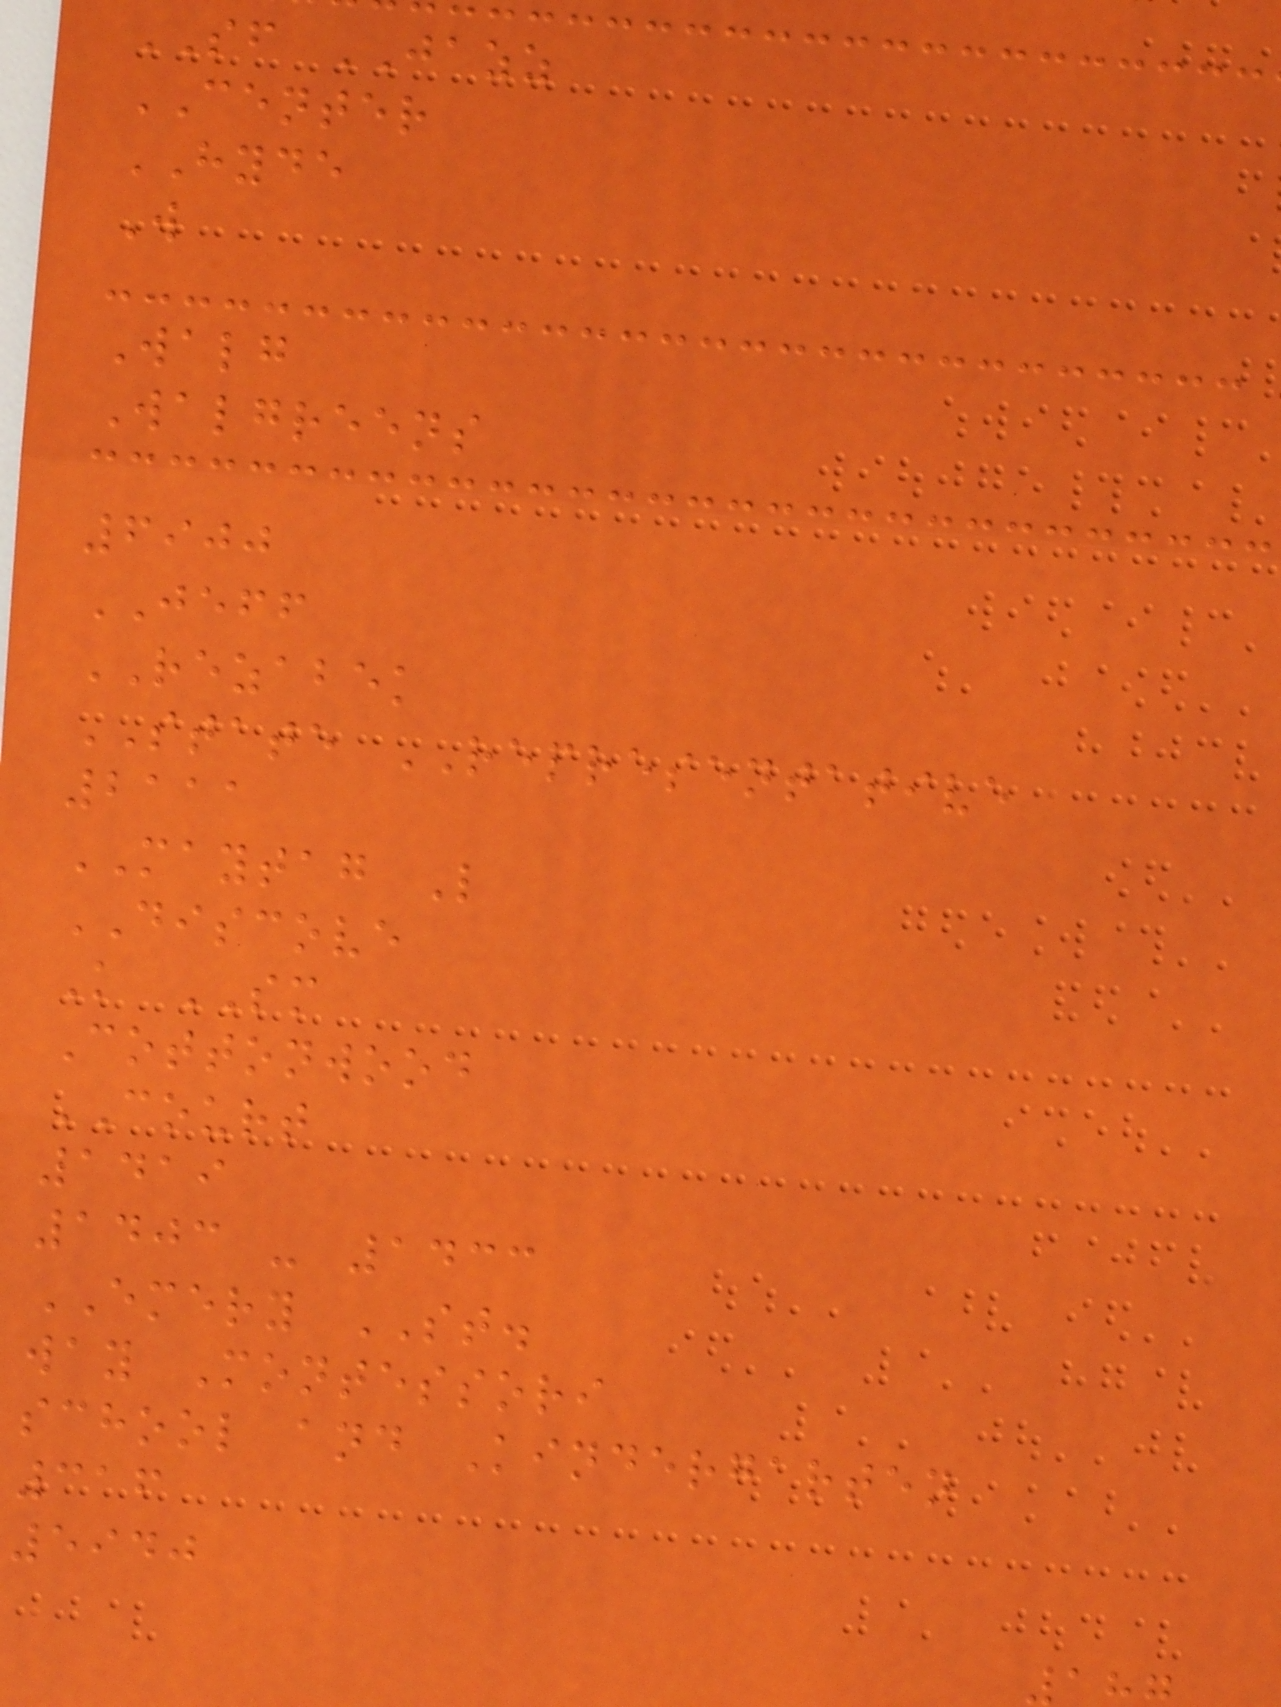SF JAZZ
CENTER
HYDE
W
Walg
Walgreens
6900
JEFF
REZABEK
STATE REPRESENTATIVE
2111
MAYTAG L
DISCOVE
K SM
Cottonwood
COURT
1419
1403 - 1433
EMERY ST.
way Montessori
school and Kindergarten
316
5940
